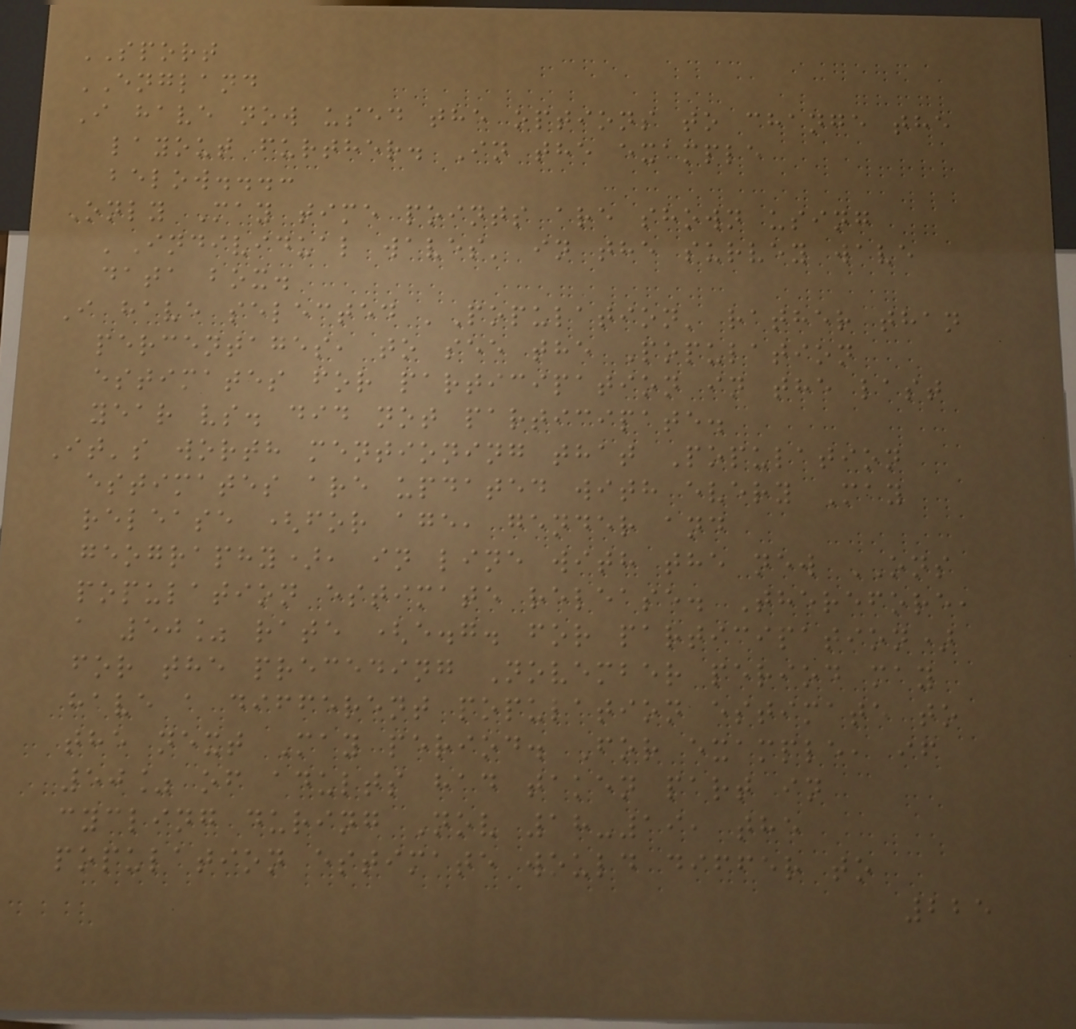SPORT
ENGLAND
I have now used the options to change the
layout further. In the example
below...:
Only May time points are shown using
'Individual waves' in the survey wave
data box.
I have selected 'Population' rather than
percentages, to see the Population
estimates for participation in the last
year vs. did not participate.
It's worth mentioning that Population
estimates are updated with every May
release (for age, gender and
geography), in line with the new ONS
population estimate release. Therefore,
a 50% rate (e.g. for participation)
for the preceding November period may
have a different population estimate to
the next May period. For example, if
50% of adults had taken part in
cycling during Nov 18-19, the
population estimate would differ to
225
